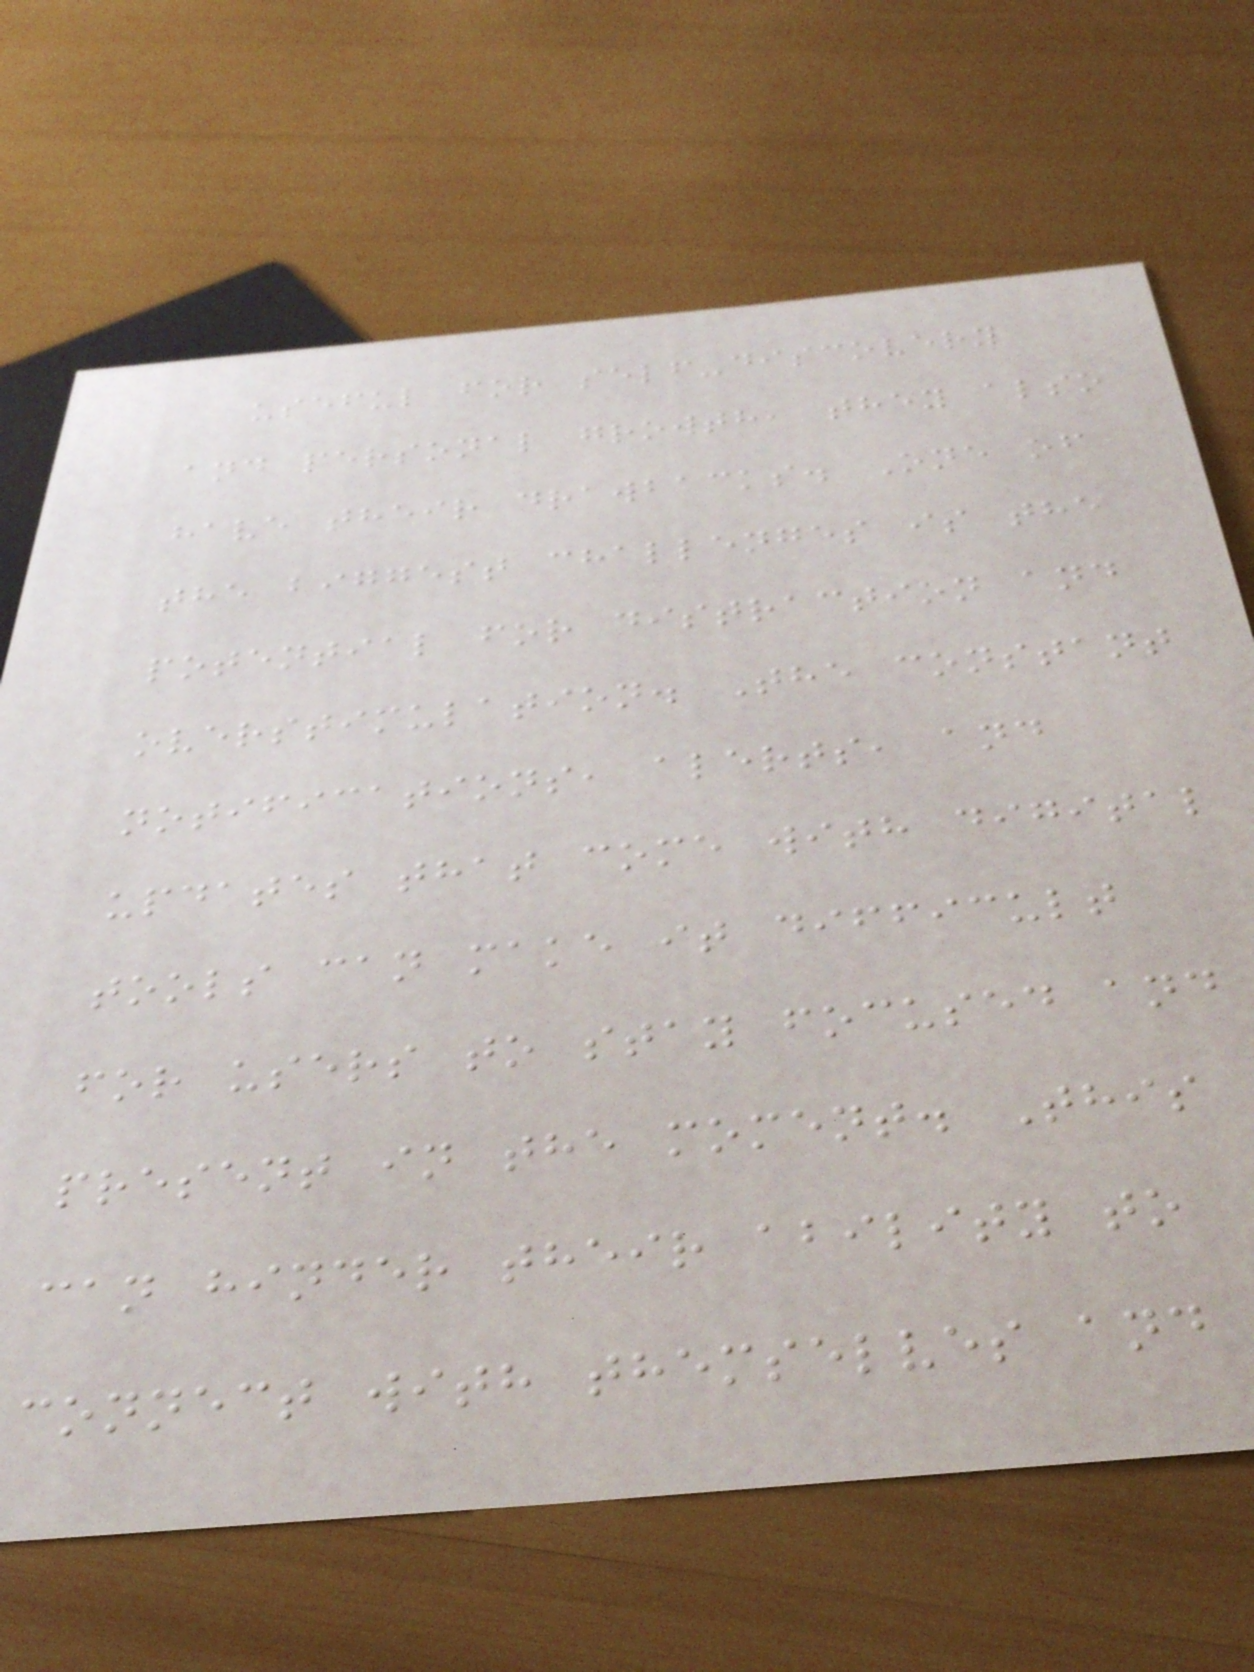useful for self-discovery
and personal growth, they also
have their drawbacks. One of
the biggest challenges is the
potential for distraction and
overstimulation. The constant
notifications, alerts, and
updates that come with digital
tools can make it difficult
for users to stay focused and
present in the moment. This
can hinder their ability to
connect with themselves and
